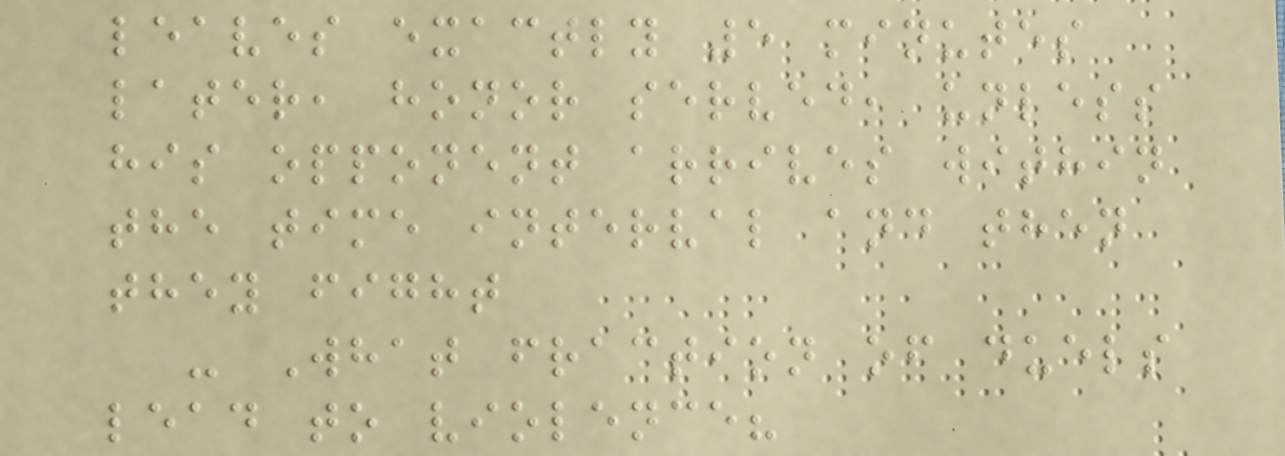leaves exactly 5 minutes
later, honor served, unless
his opponent arrives within
the time interval and then
they fight
- What fraction of duels
lead to violence?
